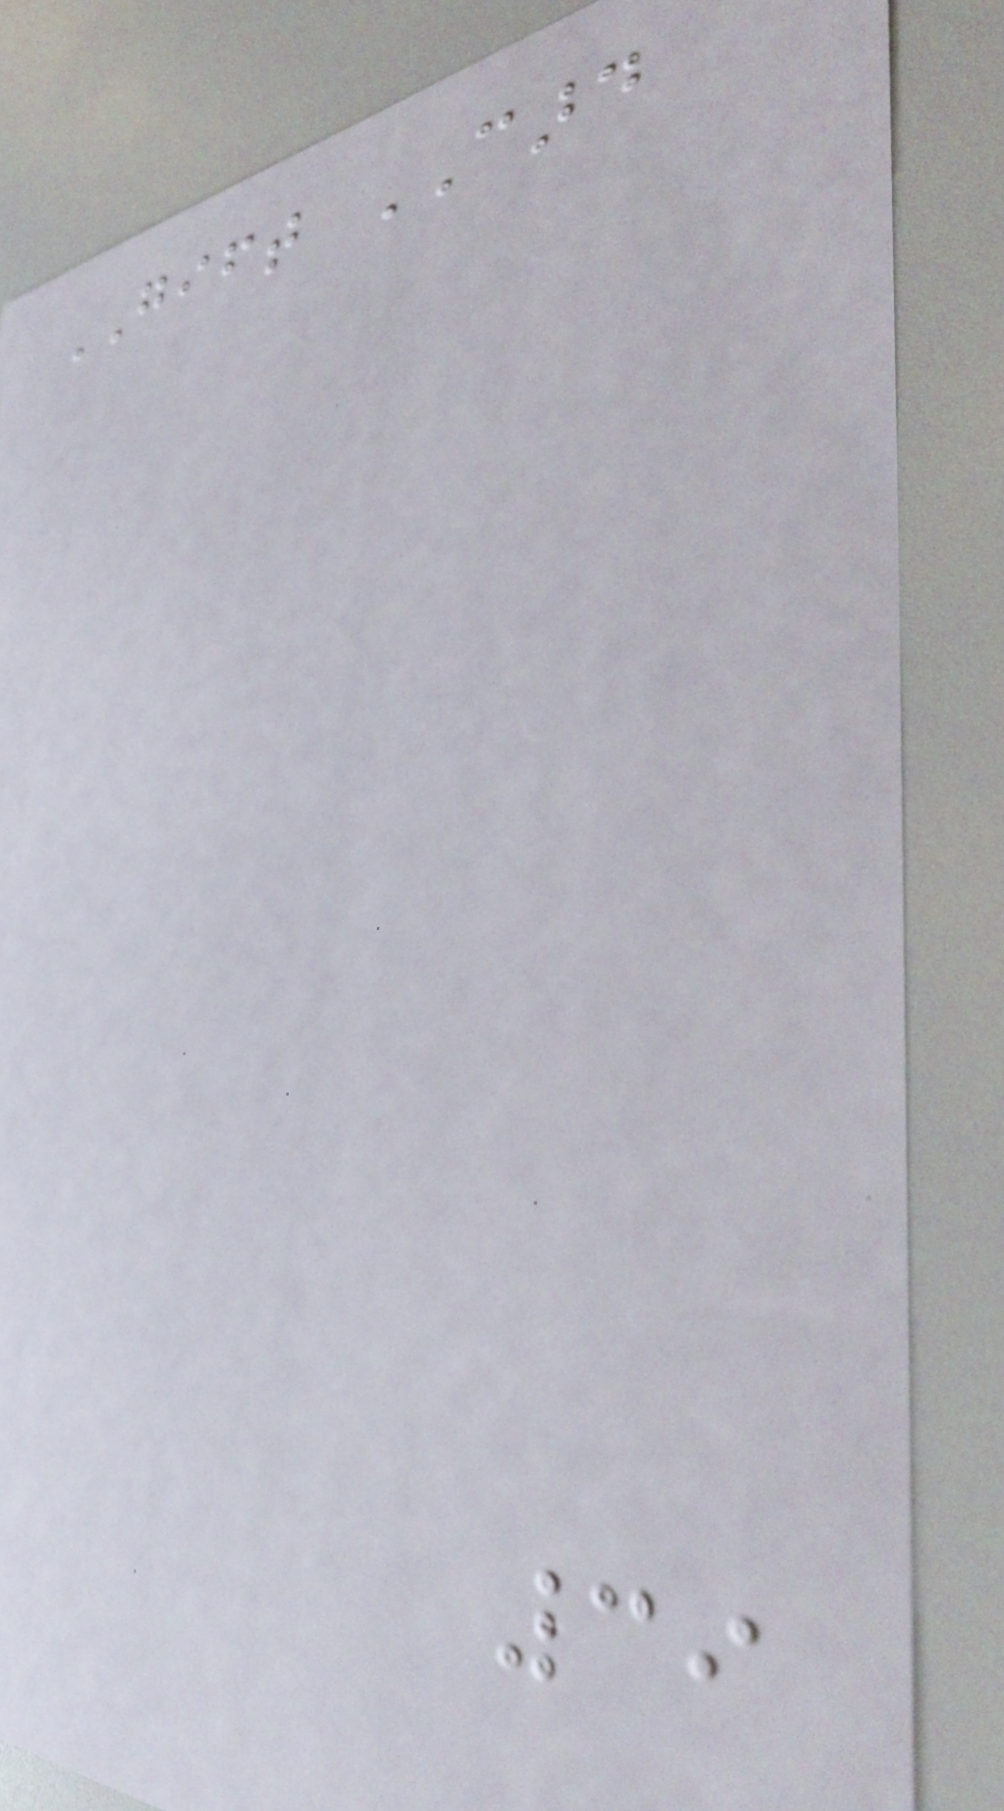GIFT CARD
39
